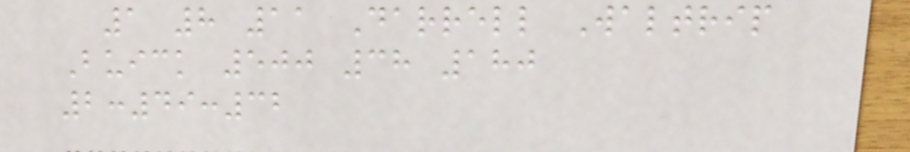1 8 11 Darrell Waltrip
Buick 500 38 180
2:49:32
